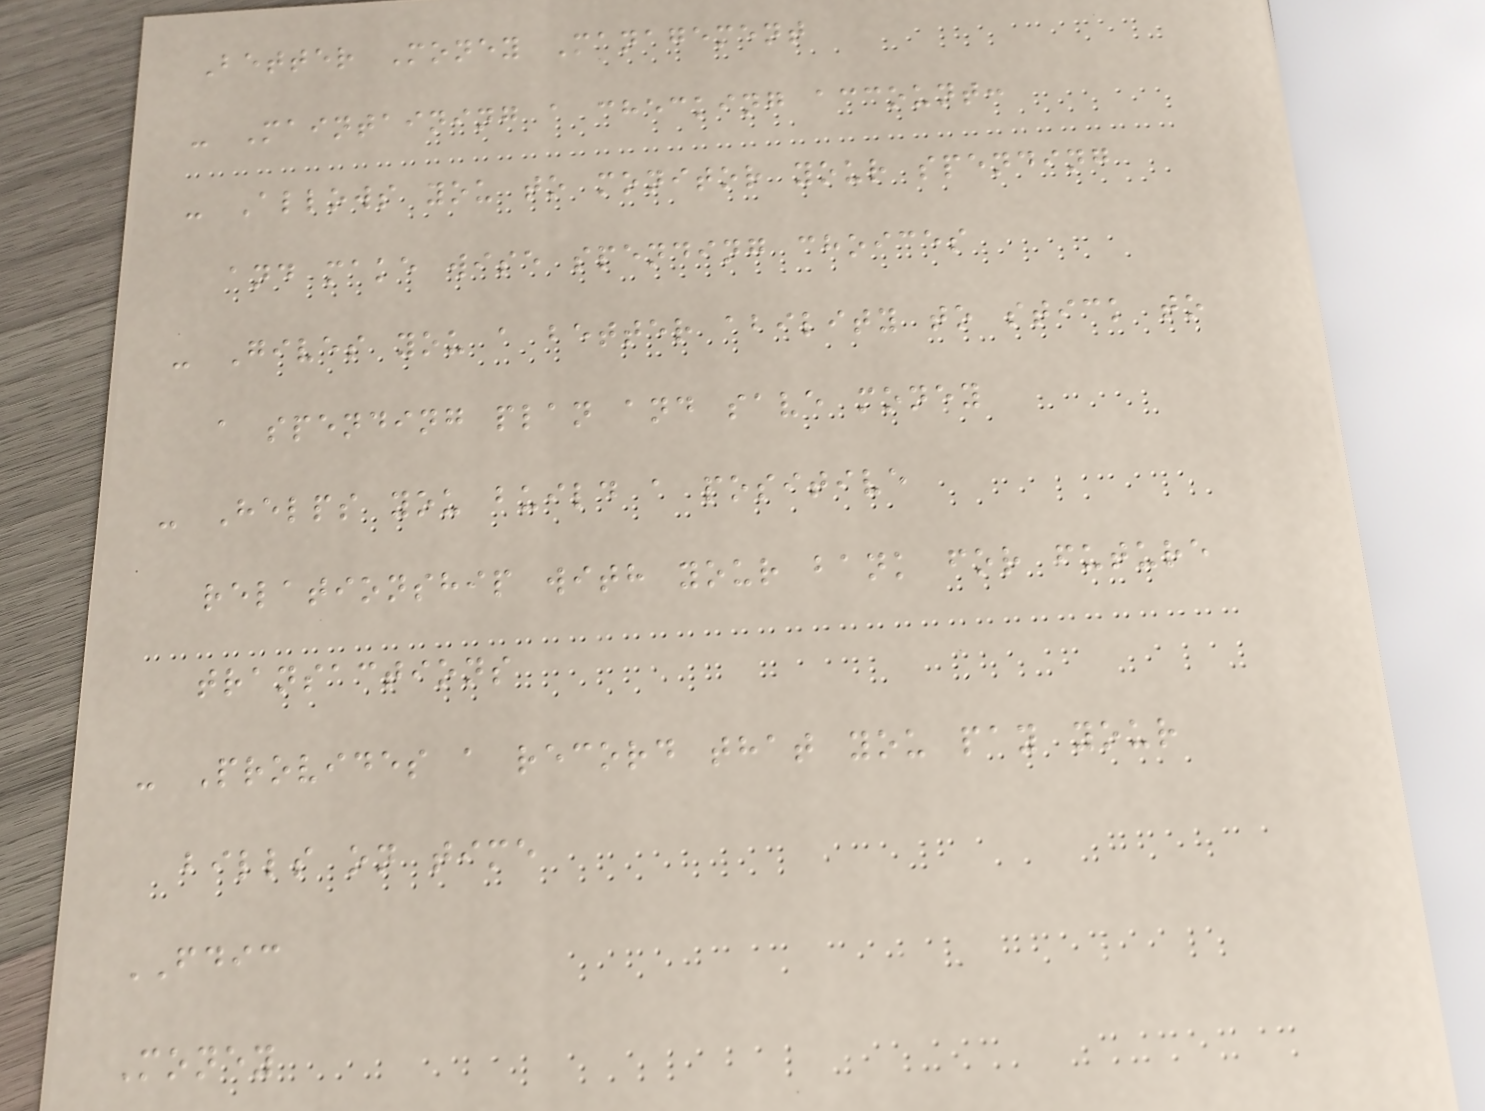Better Money Management
- Maintaining a checking account:
- Allows you to monitor your spending
and make wise spending choices
- Gives you a better ability to stick to
a spending plan and save money
- Helps you build a positive
relationship with your bank for future
transactions
- Provides a record that you pay your
bills on time
FDIC
Money
